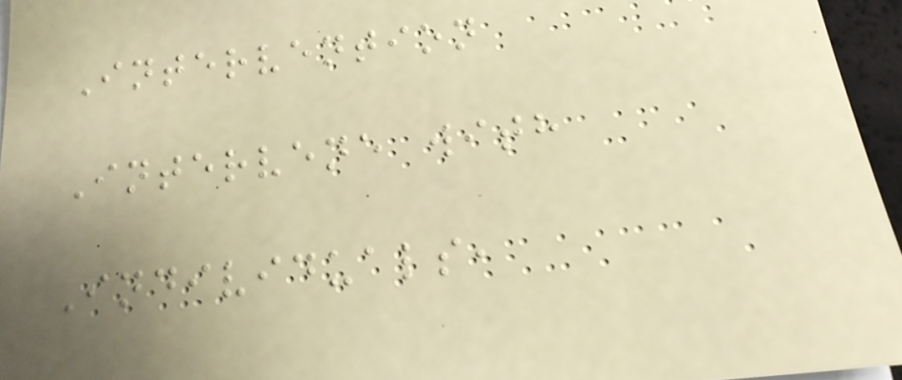Intervention
Intervene with
Individuals,
